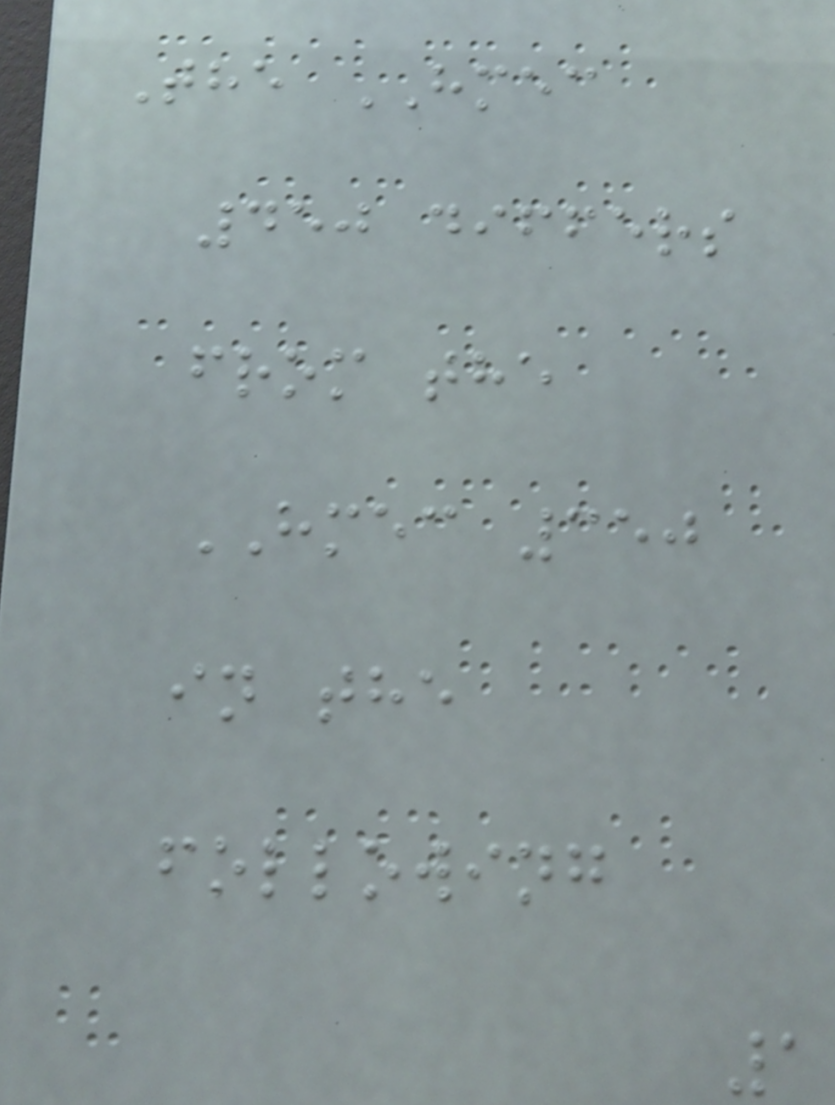The HMEC
450 differs
from the
HMEC 350
in the
following
1
